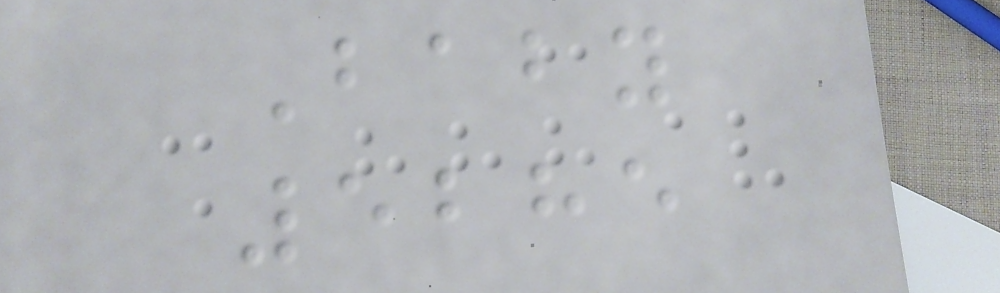Baby
5285
